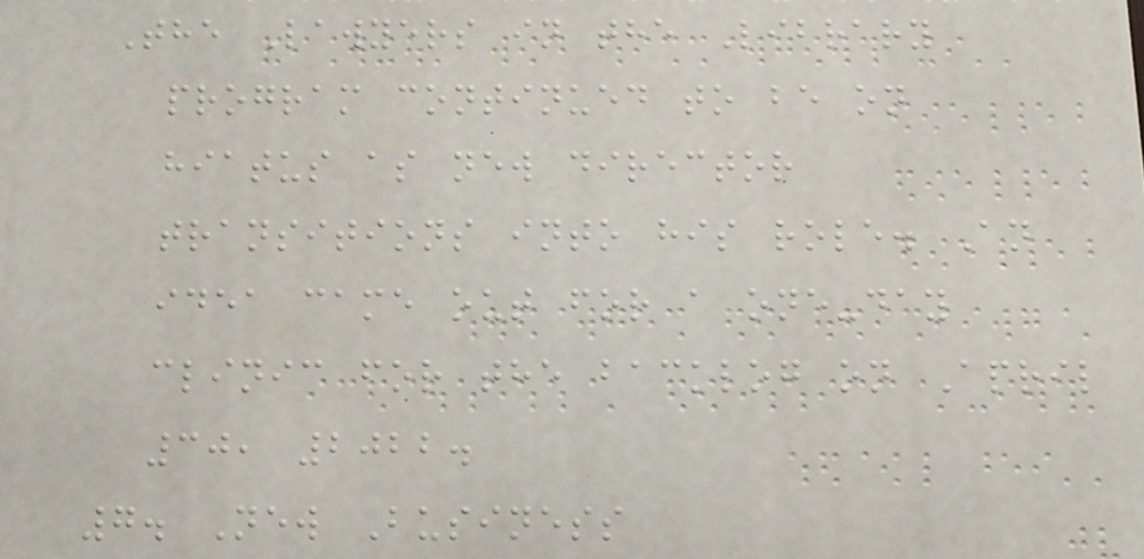The Lawyers in the Library
program continued to be on
hiatus as new director
transitions into his role. An
idea came out for a one-day
clinic for the backlog on April
30, 2022.
7. New Business
